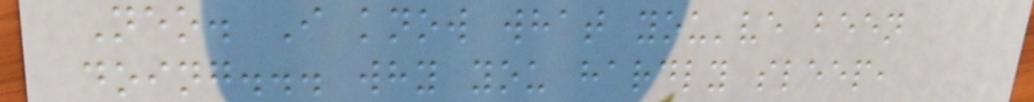Neo. I know what you've been
doing... why you hardly sleep,
